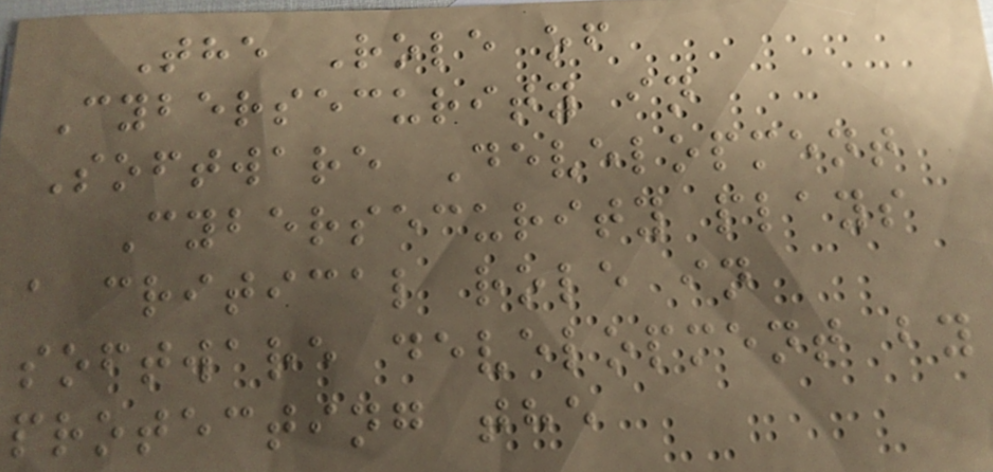The Role of
Cybersecurity in
Software Development
Cybersecurity plays
a critical role in
software development by
protecting the
